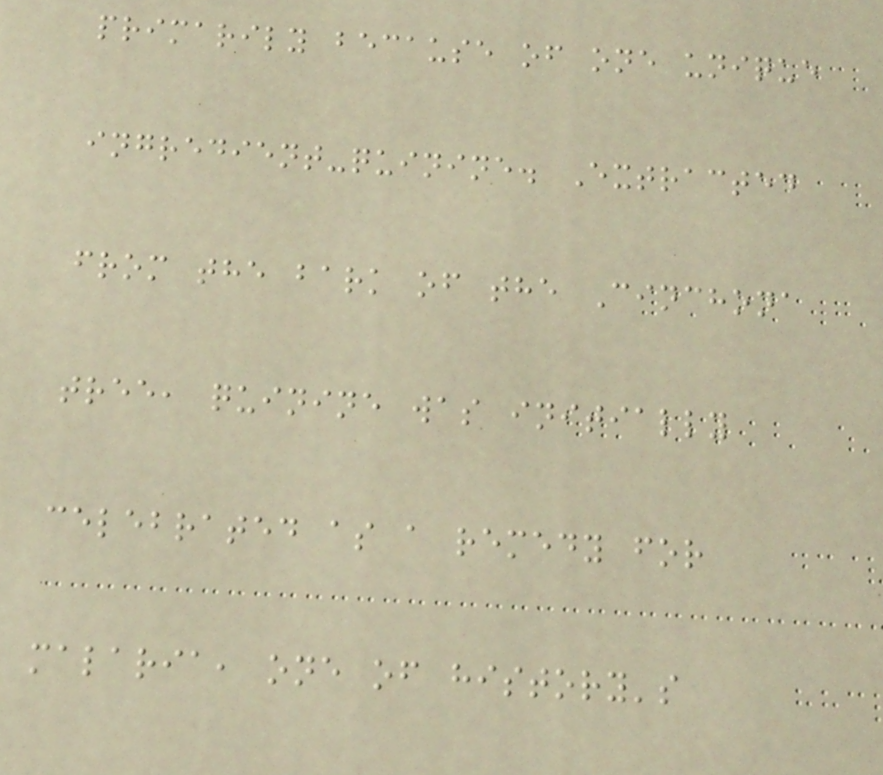primarily because of one unique
ingredient-quinine. Extracted
from the bark of the Cinchona
tree, quinine was initially
celebrated as a remedy for
malaria, one of history's
